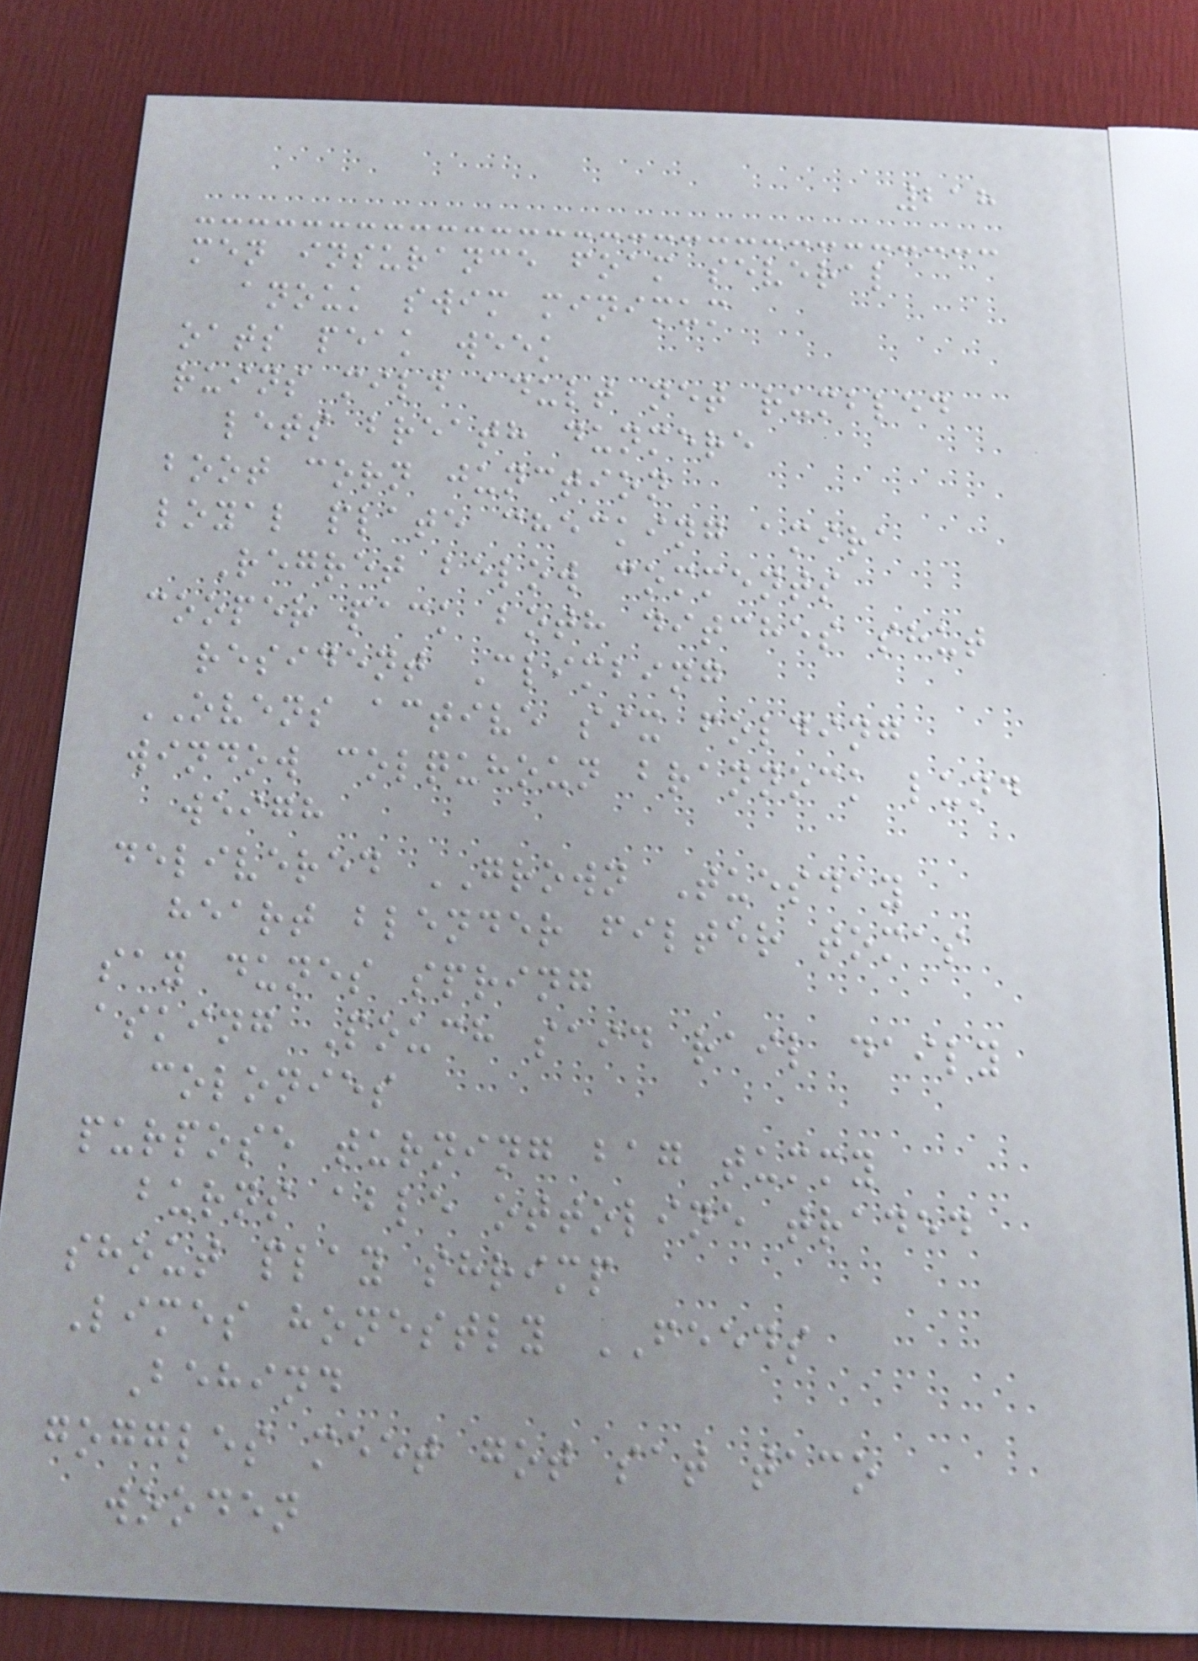218
men insurance foam several
anouk swim minimum
oats peak week
ruins mild adult net rumbled
lets breath dunmere
boot corn junction
loyal plate checking amira
Regret below comments
cooper pack both ditches shut
resident Climbing
OVENS active six folding
window colquhoun brannock lund
weigh
delivered GROWN Tuesday
heart blender filter tomas
say dunes spring
asking Pouch said rail daily
colonies
purpose turning bag tummy
burns able ottoline traded
shout play shrimp
Limes honestly FEEDS
Behind
goggles meet got sat taco
wooden
